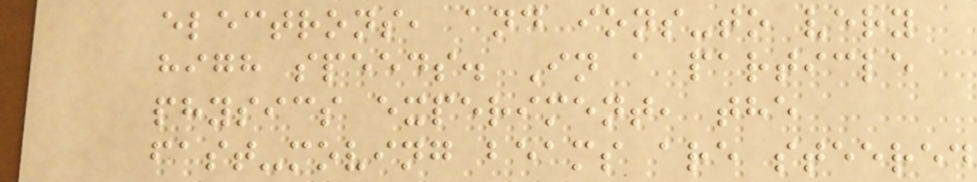electrons, and ions-to very
high speeds. In a particle
physics experiment, the
fast-moving beams are steered
